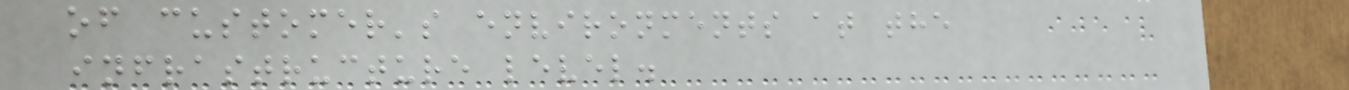of customer's environments at the
infrastructure level.
